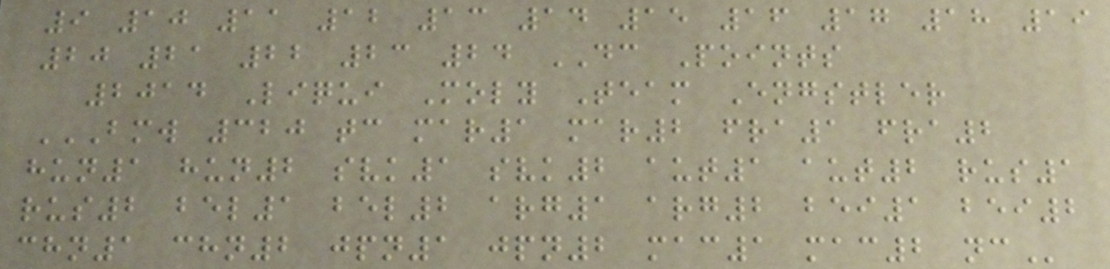9 10 11 12 13 14 15 16 17 18 19
20 21 22 23 24 DC Points
2014 Liqui Moly Team Engstler
BMW 320 TC MAR1 MAR2 FRA1 FRA2
HUN1 HUN2 SVK1 SVK2 AUT1 AUT2 RUS1
RUS2 BEL1 BEL2 ARG1 ARG2 BEI1 BEI2
CHN1 CHN2 JPN1 JPN2 MAC1 MAC2 NC
